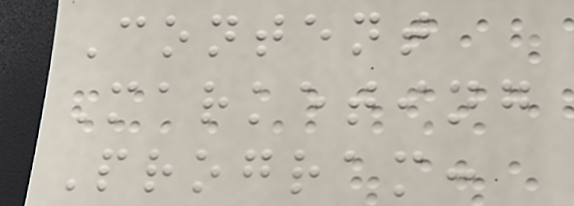Content
Marketing
Program:
